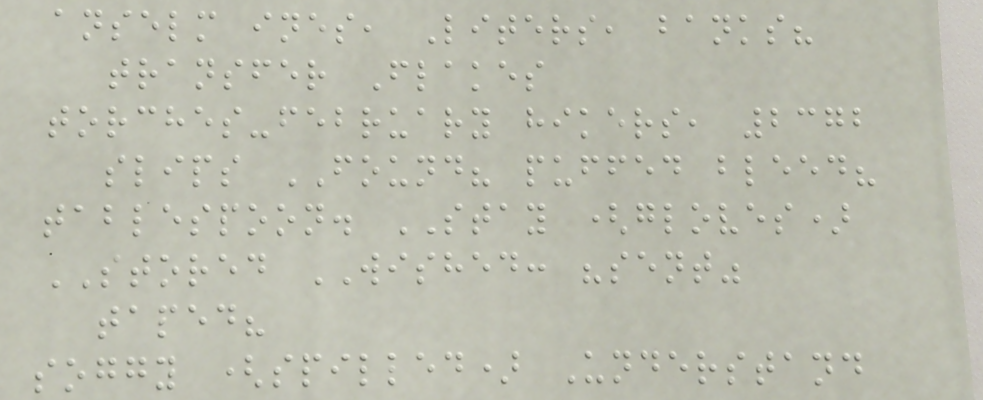anselm ines, Liters, banks?
transfer Flakes
torches-february hikers, 2372
slips FOUND? puffed bleed?
tablespoon. STAY (gloves)
STORED WISHED: "sent"
taped?
soggy (spilled) Understand
